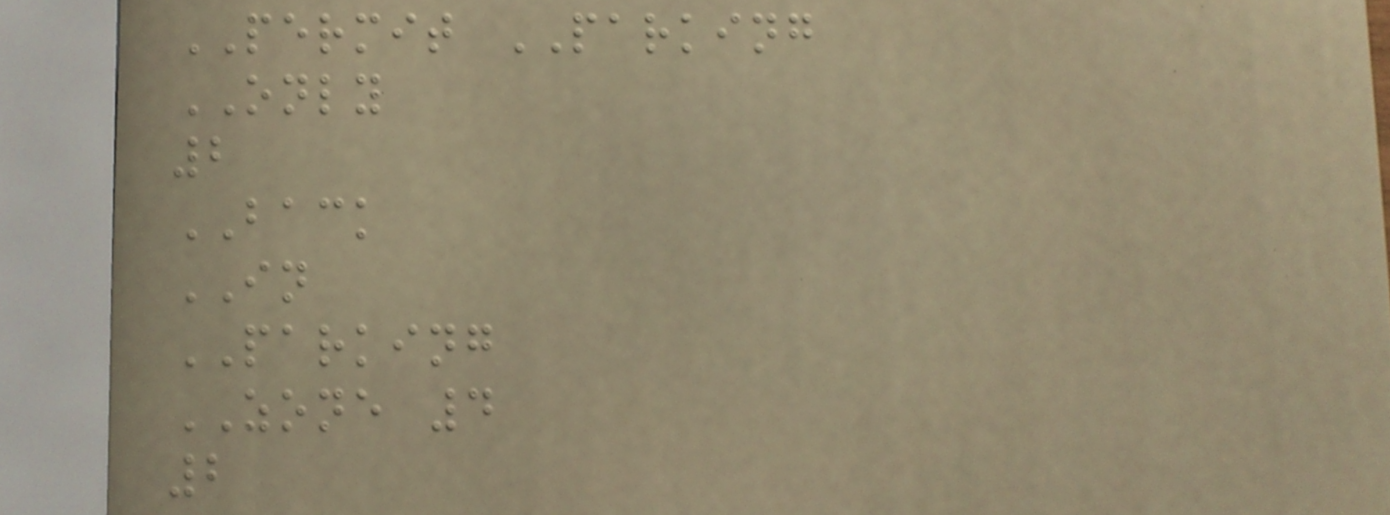PERMIT PARKING
ONLY
2
BACK
IN
PARKING
ZONE 4
2
